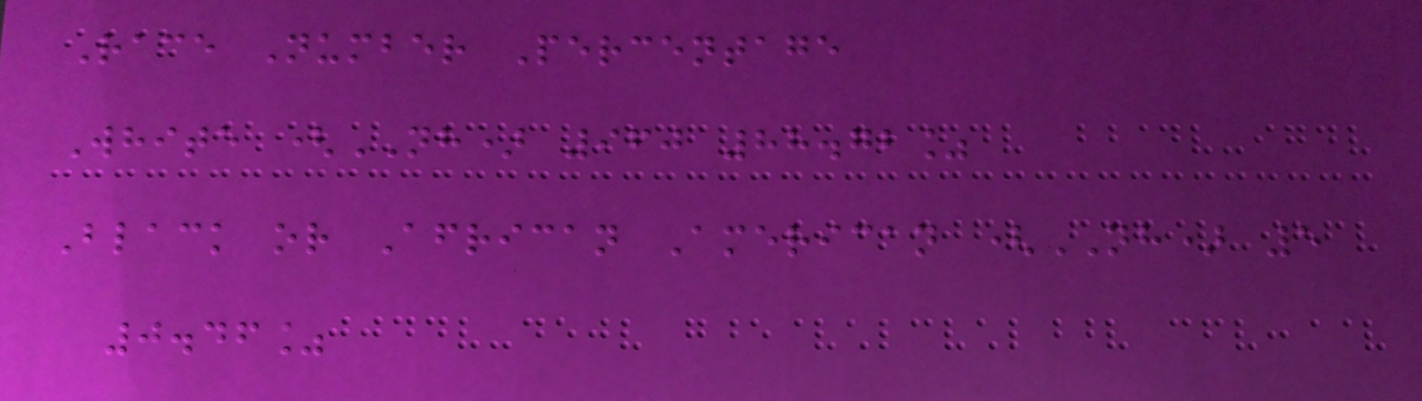Race Number Percentage
White (NH) 960 88.72%
Black or African American (NH) 5
0.46%
